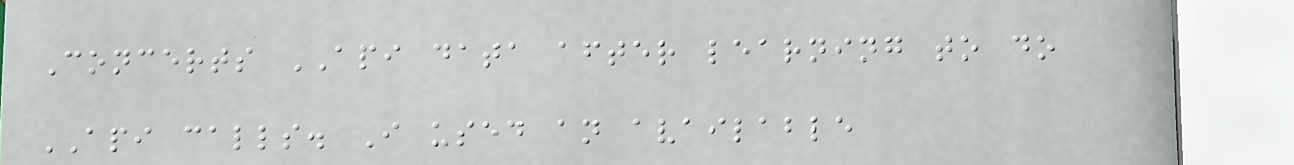Concerts API data after learning to do
API calls. I used an available
